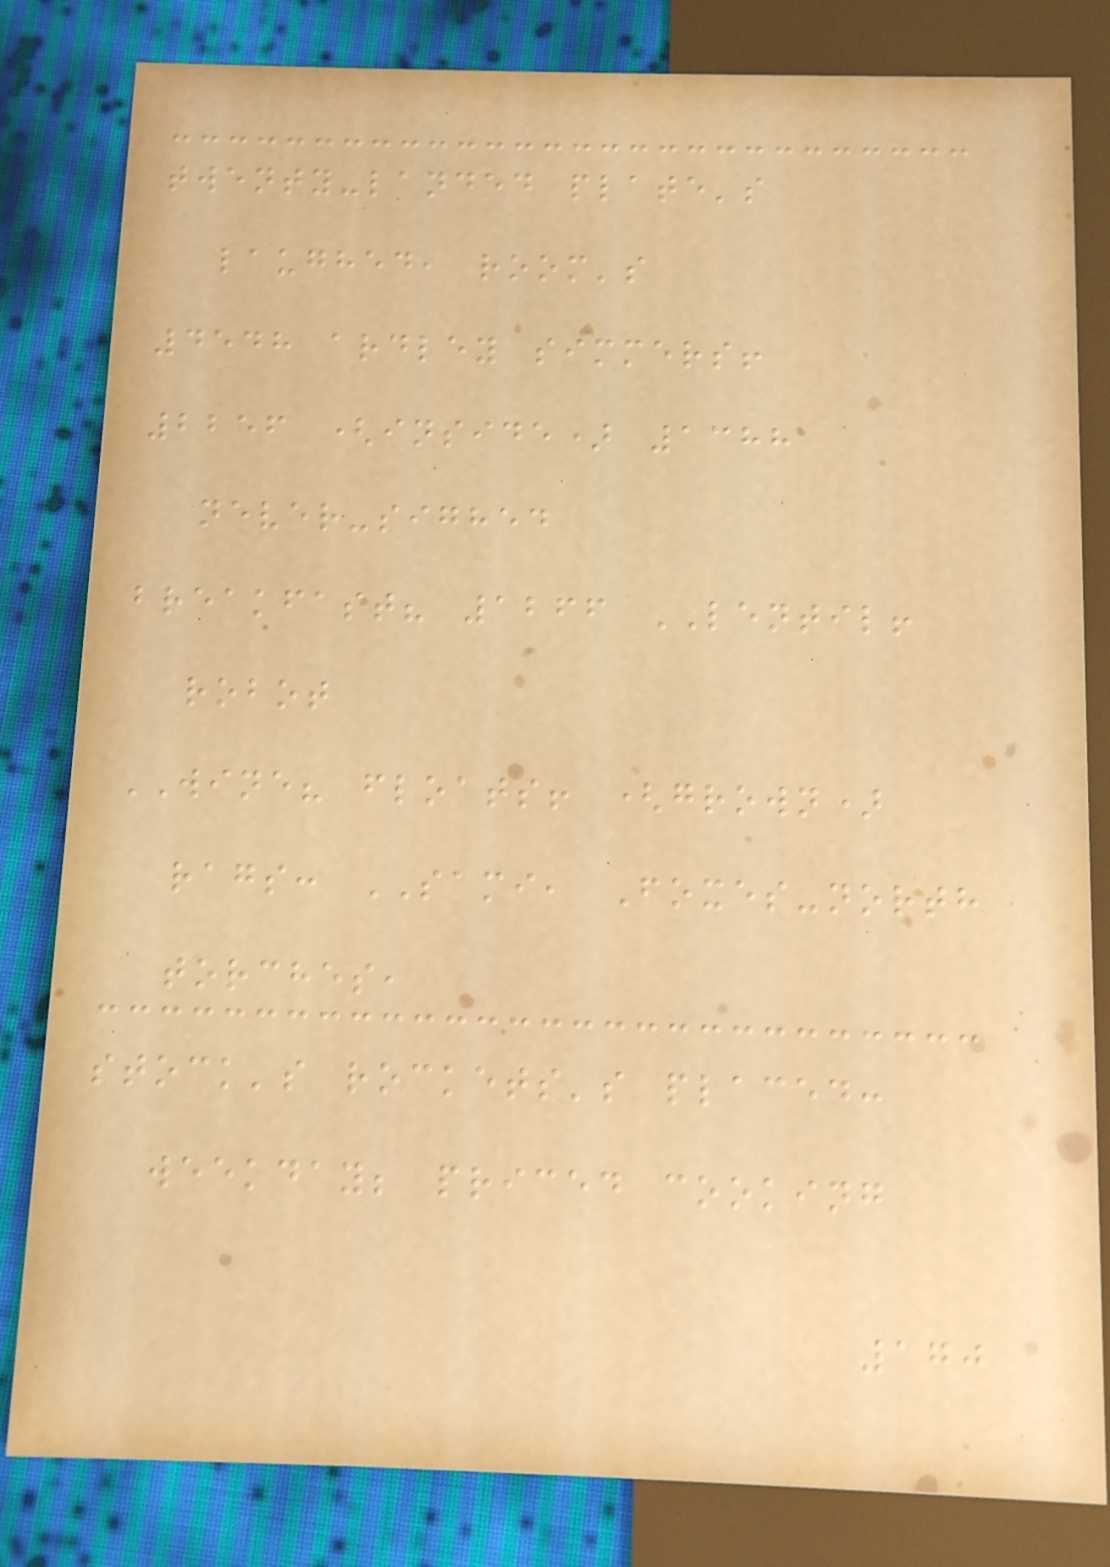twenty-landed plate's
laughed, room's
4548 ardley simmers!
2256 (inside) 1388
never-sighed
breakfast? 1266 LENTIL!
robot
WINE? floats! (grown)
rags: SAMI, Foxes-north
torches,
stock's rockets's placed:
weekday; priced cooking
170
